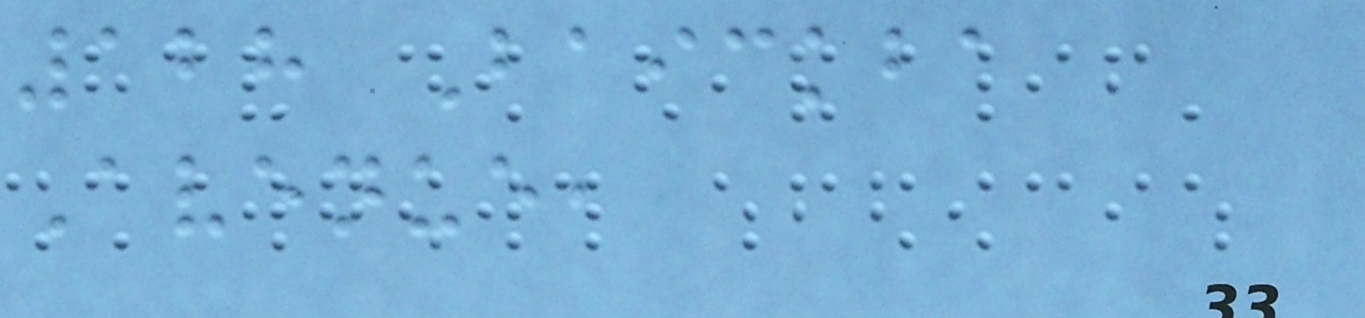128 Baickba
Avenue,
